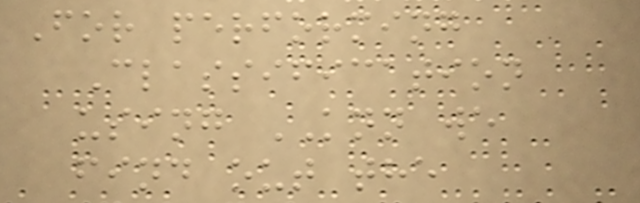For performing
Classification
using KNN we
find out the
